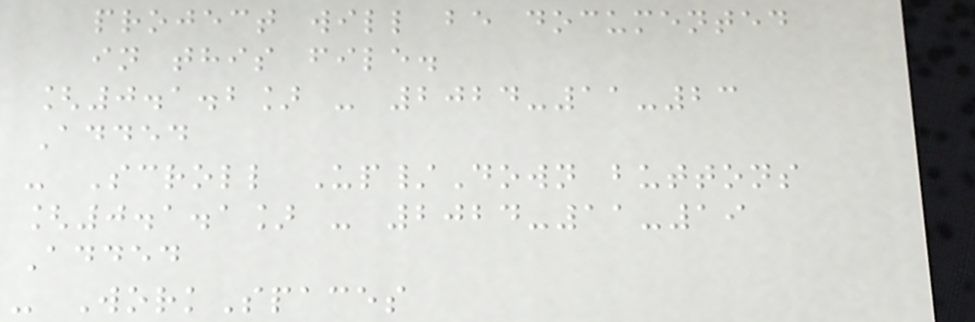project will be documented
in this file.
[0.1.2] - 2024-11-23
Added
- Scroll Up/Down buttons
[0.1.1] - 2024-11-19
Added
- WorkSpaces
